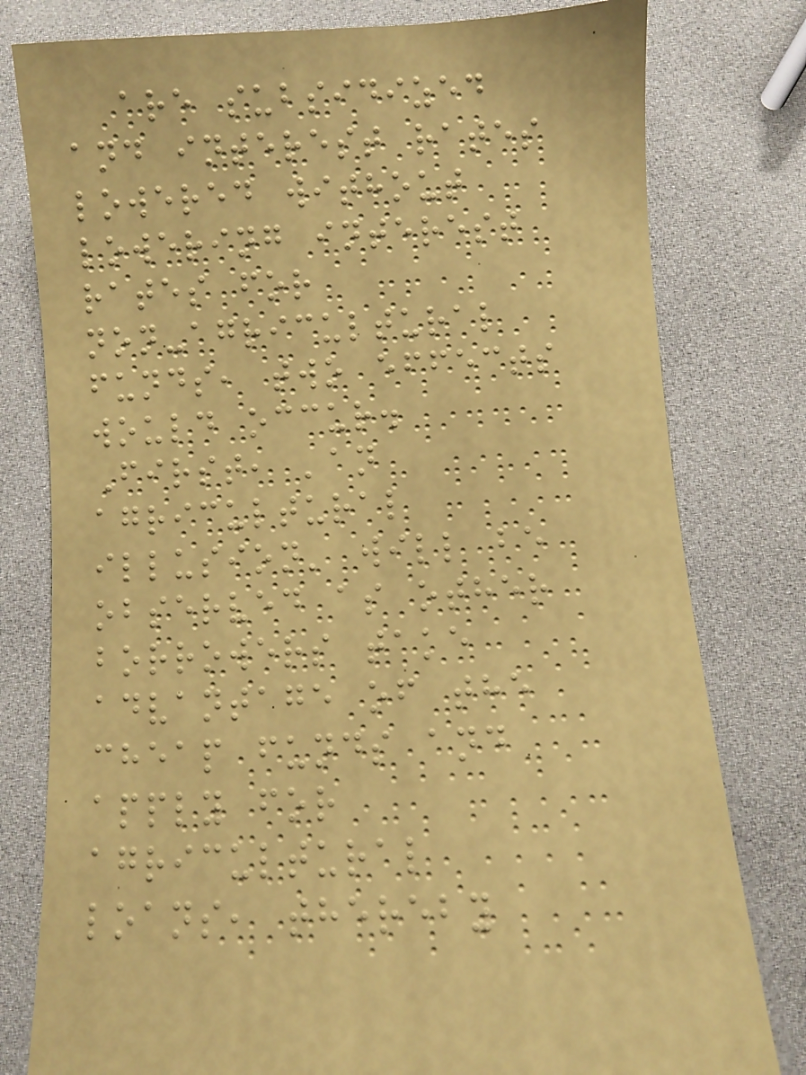are subsidized
and interest rates
lowered without
lowering interest
rates for
non-agricultural
funds, two effects
would occur.
First, 'an
agricultural
illusion' will be
observed as other
borrowers take
advantage of the
cheap funds and
apply for
agricultural
loans, thereby
